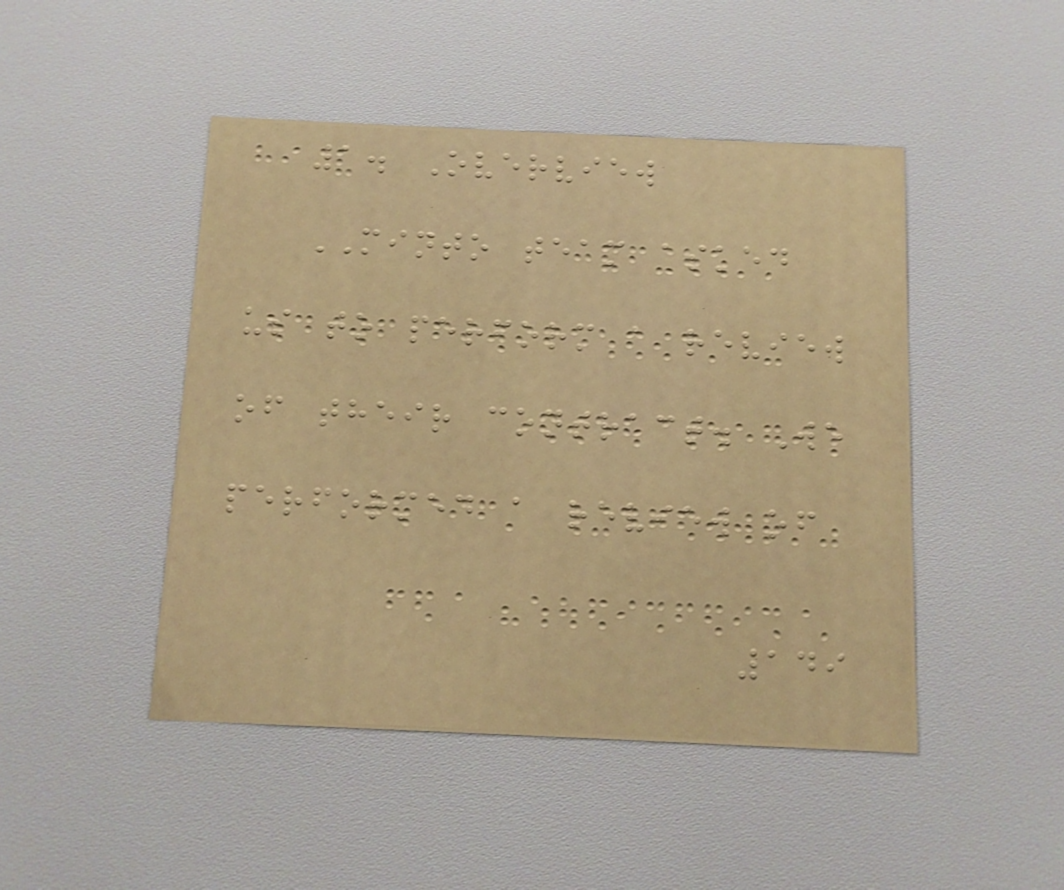1. Overview
MINTO team asked
us to perform a review
of their contract. We
performed a review of
149
